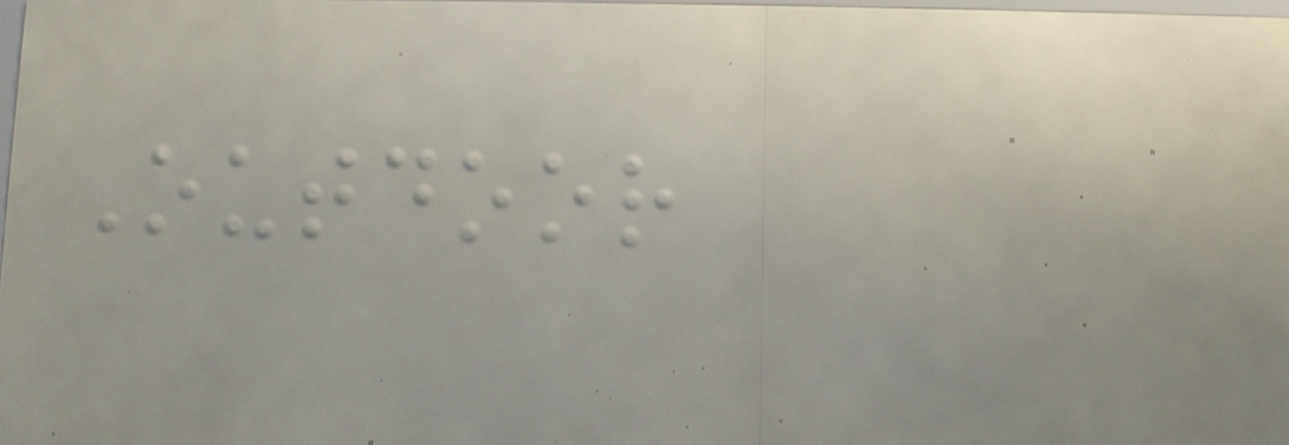Outdoor
